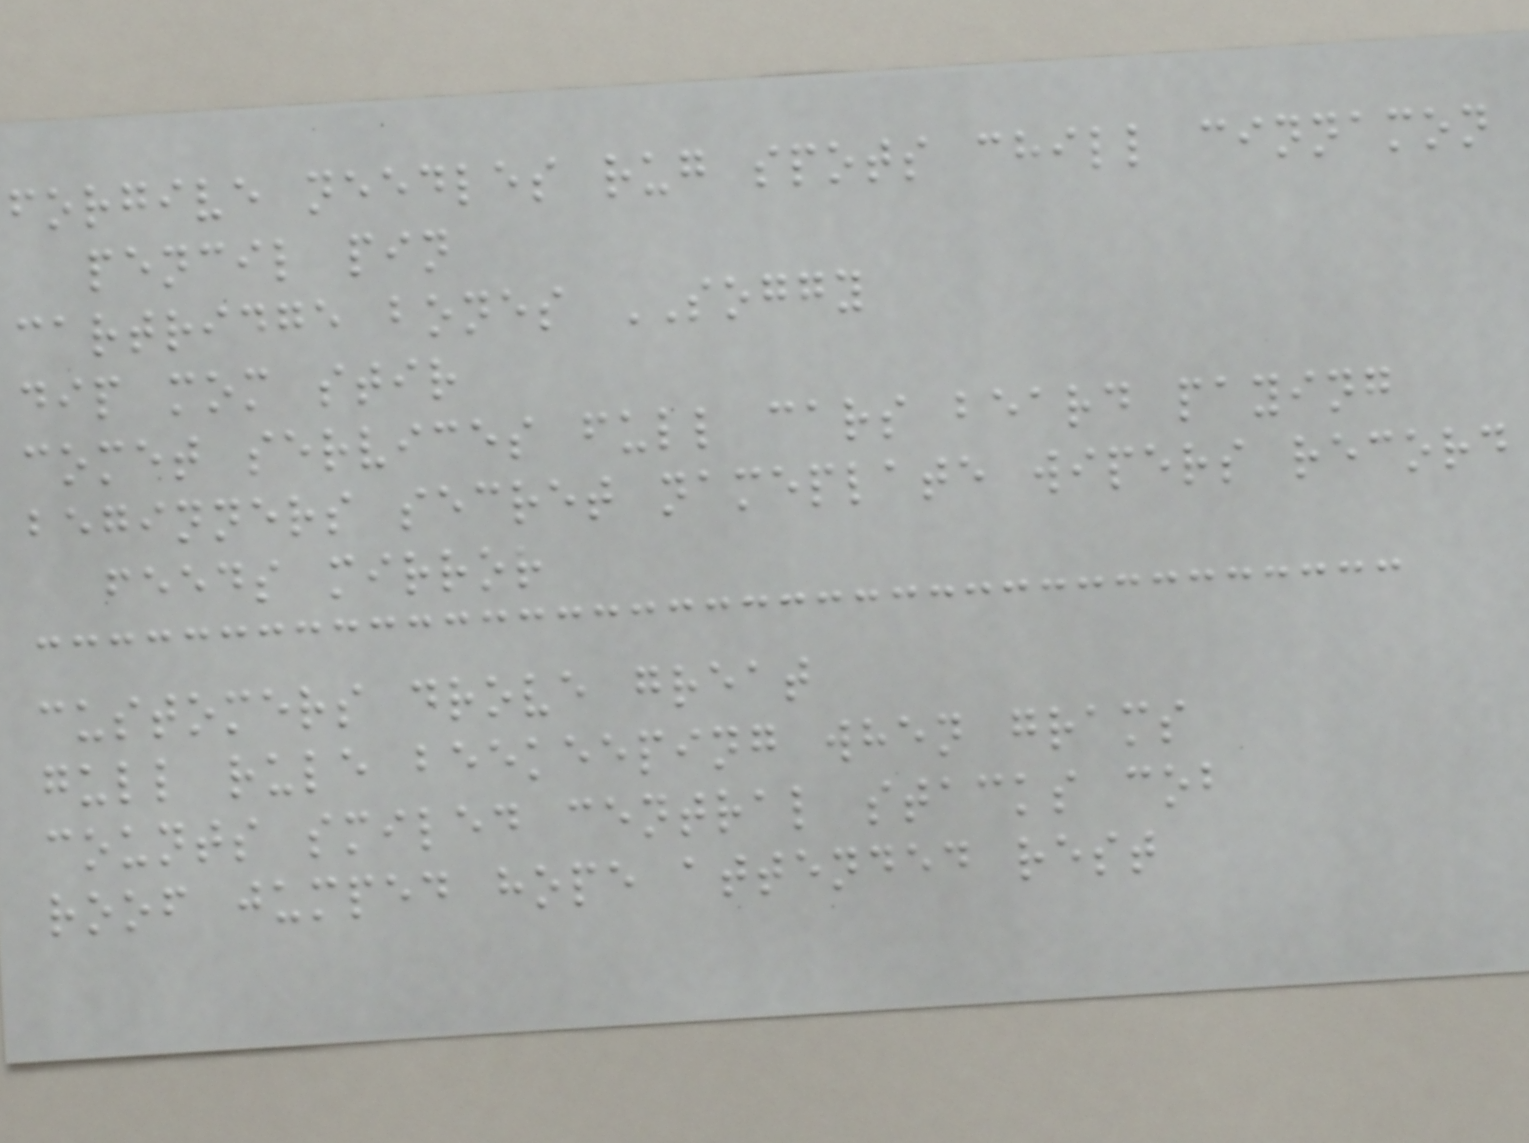forgive needles rug spots chill cinnamon
pencil pin
cartridge bones SOGGY
dip mom stir
comet services full cars beard paying
beginners secret nameplate wipers record
feeds mirror
customers drove great
gull rule beekeeping when grams
counts smiled central stacks cob
roof jumped hope attended rest
